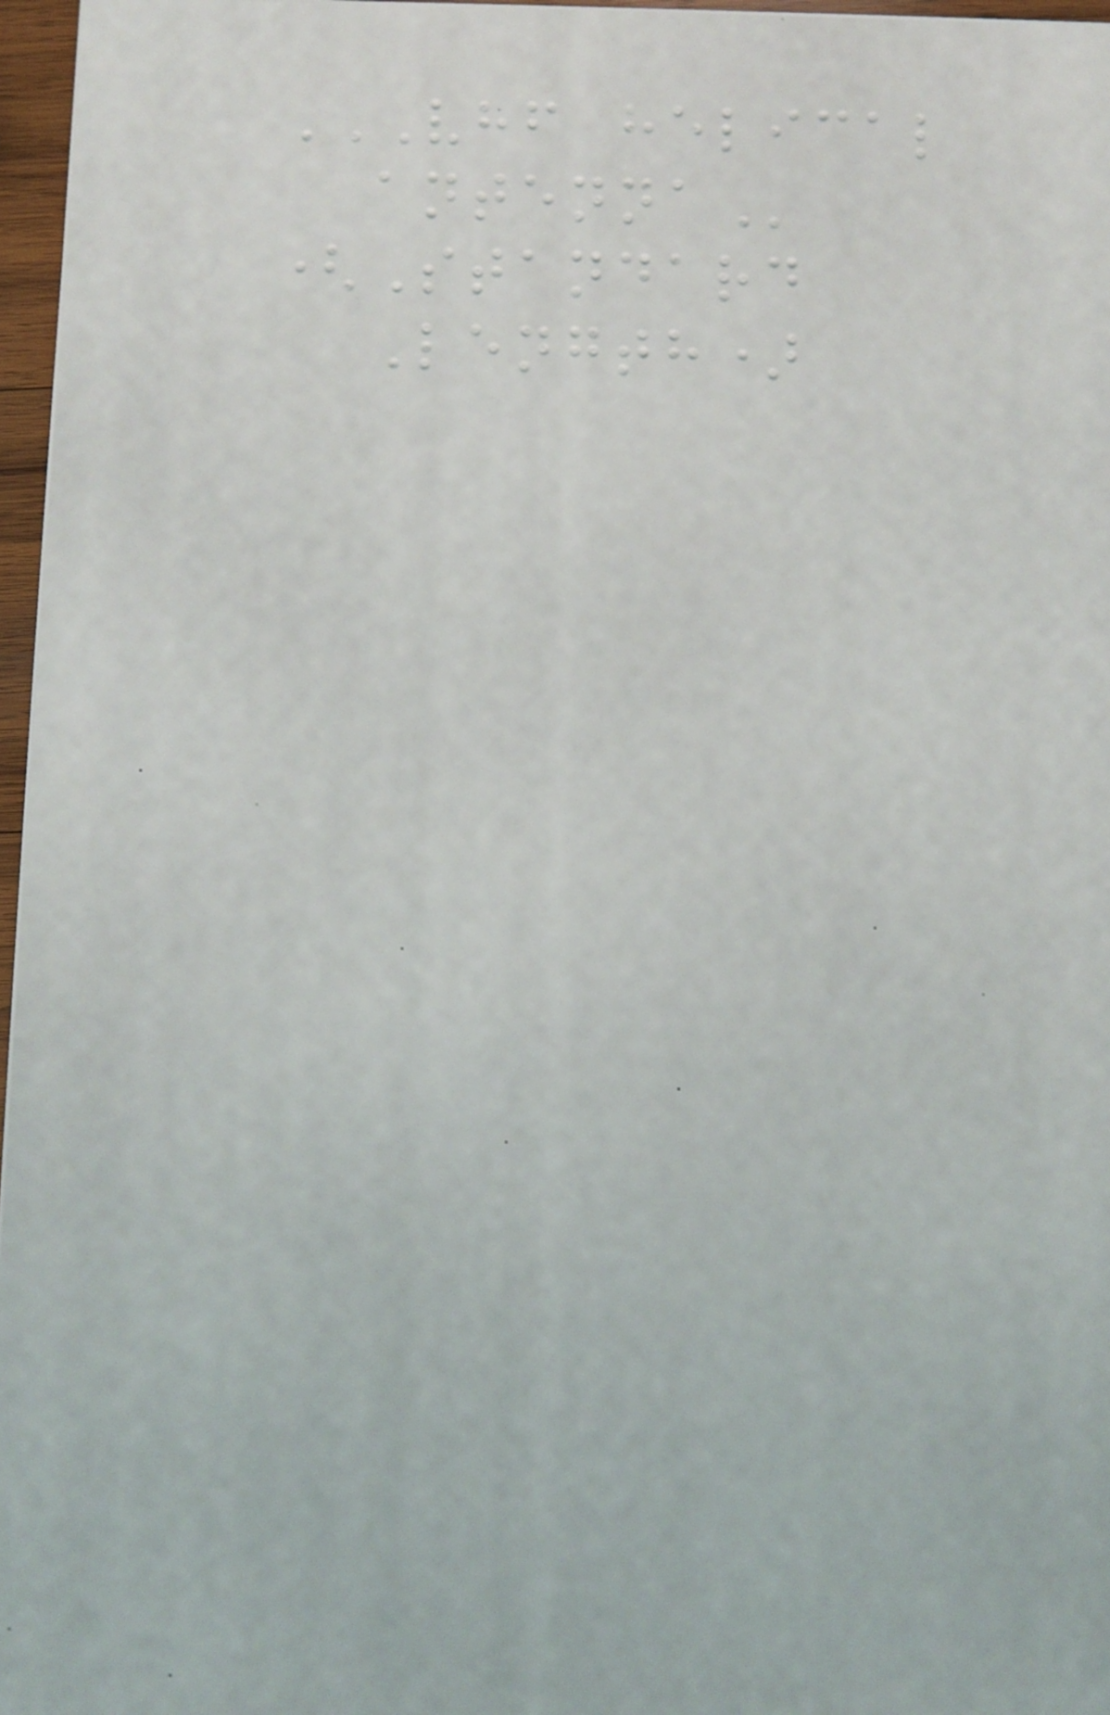VHF HELICAL
ANTENNA
(Standard
Length)
